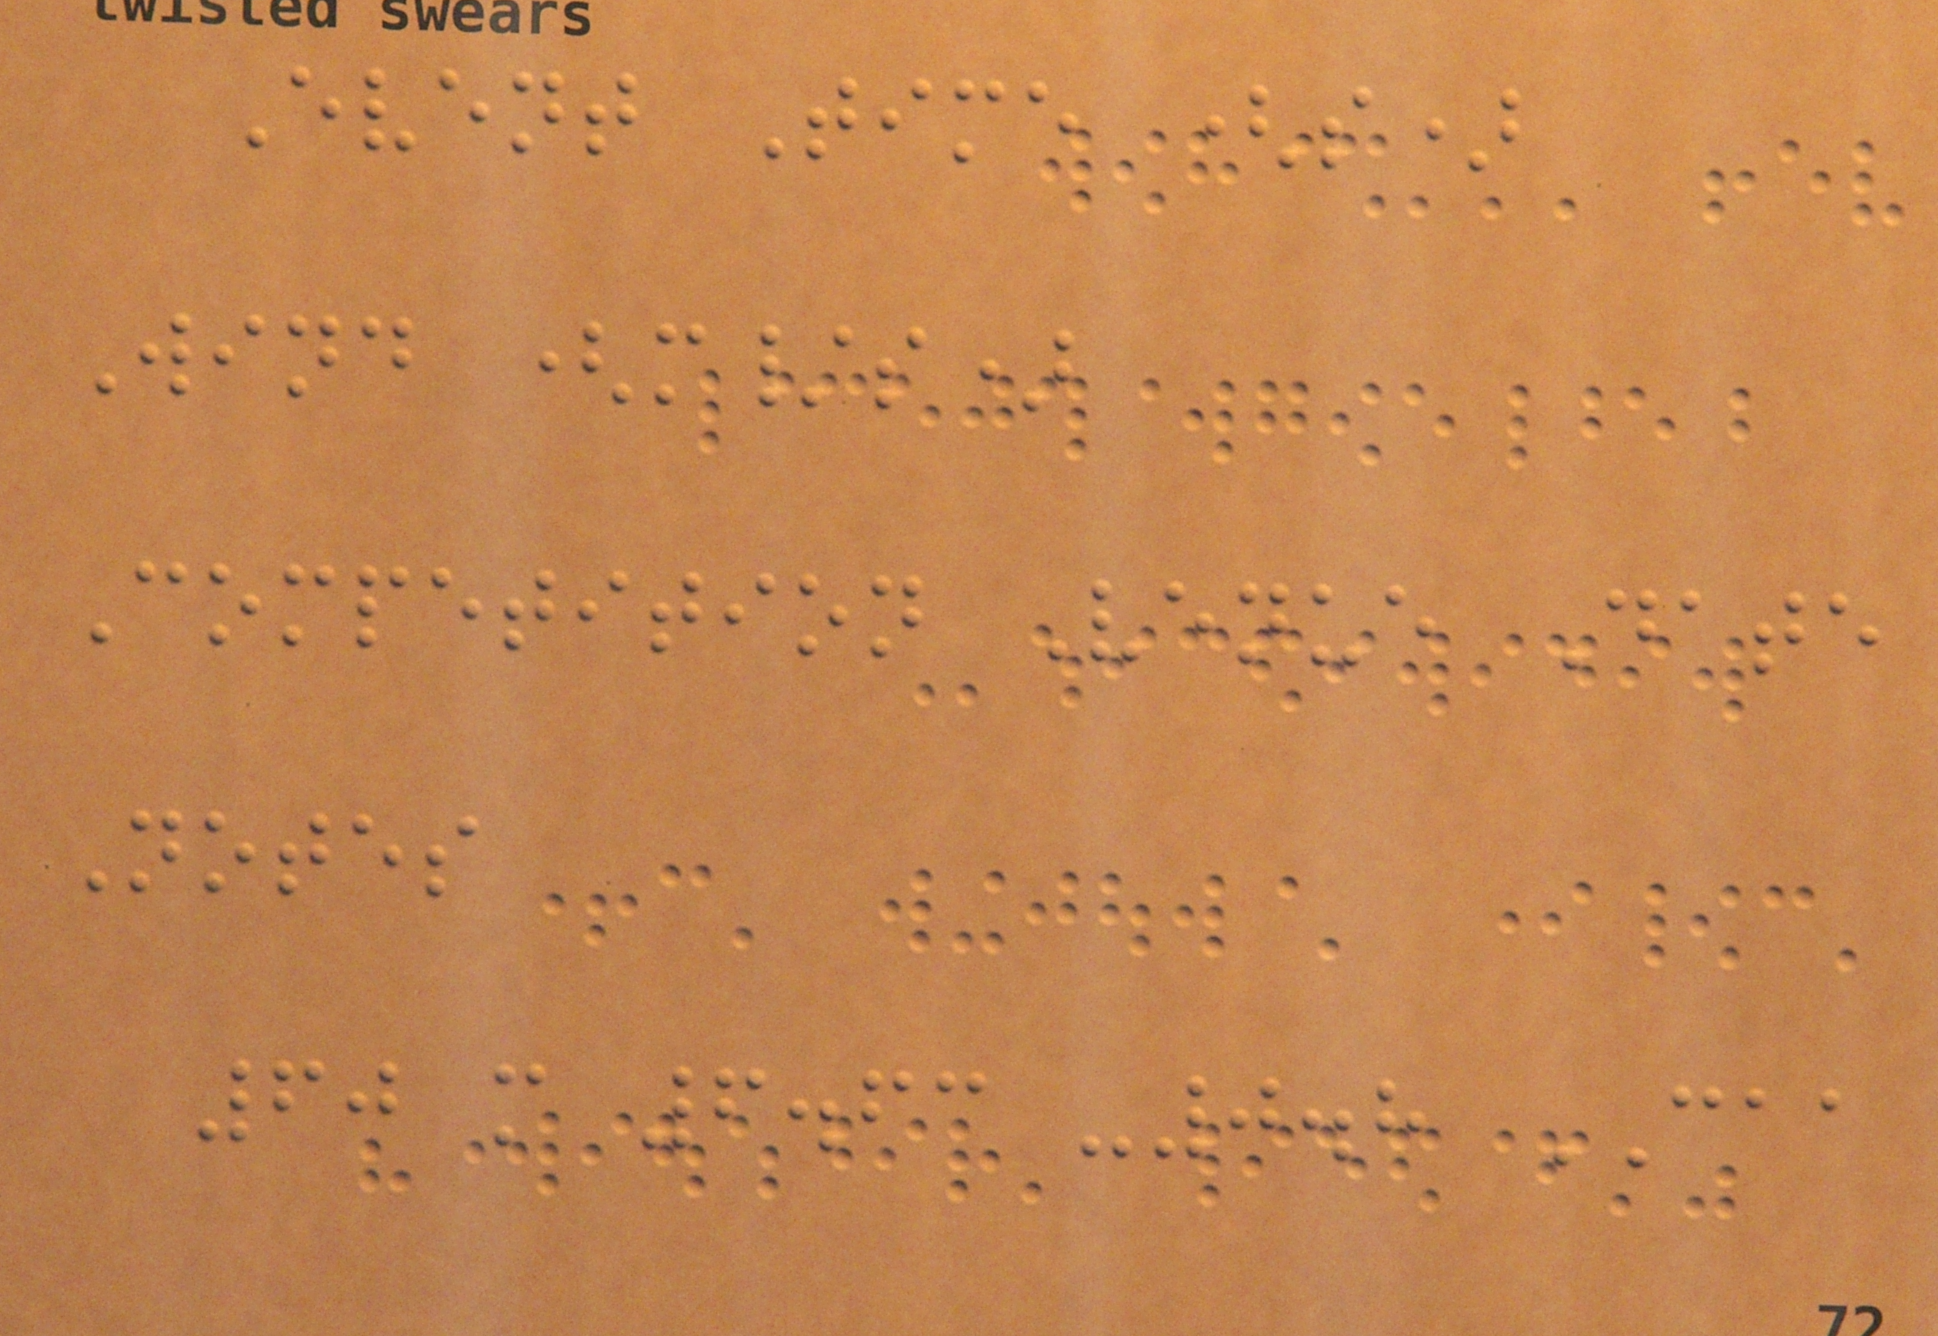Event Time (s)
Wind (m/s)
Competition Venue Date
Notes
60 m 6.63 -0.8 CAA
